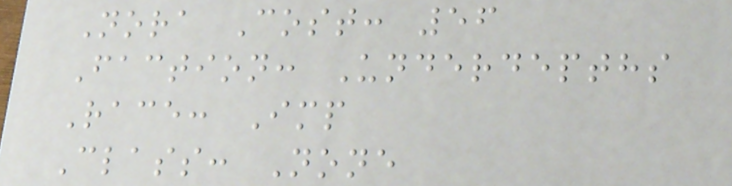Nora Cost: 56
Faction: Underdepths
Race: Imp
Class: None
